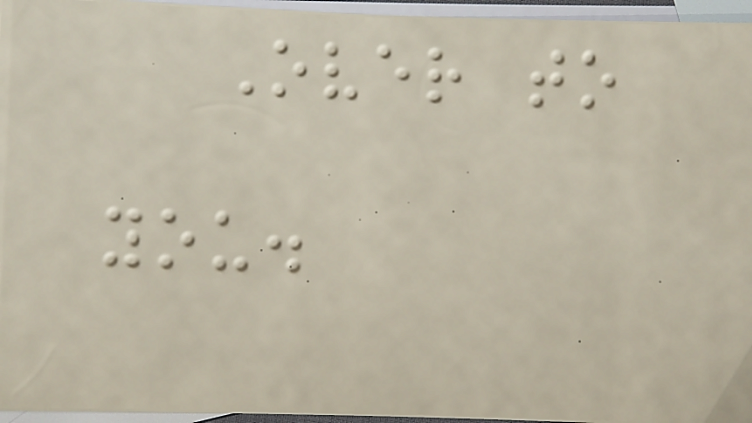Over to
you.
